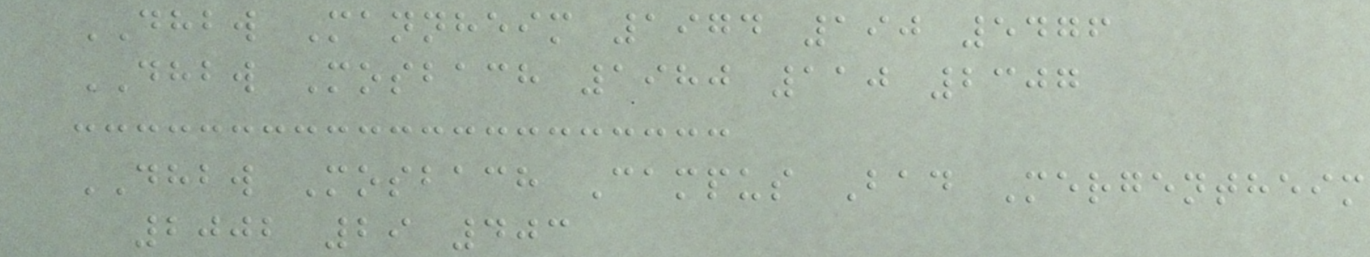DHBW Mannheim 1974 190 5476
DHBW Mosbach 1980 110 2307
DHBW Mosbach Campus Bad Mergentheim
2002 29 403
